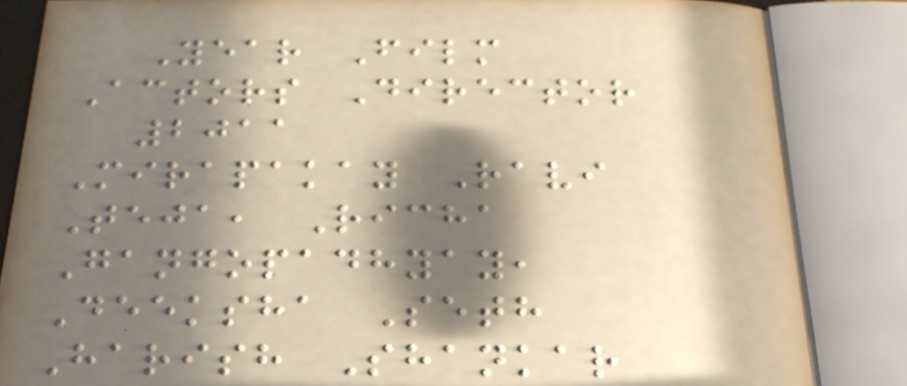Year Film
Actors Director
2011
Mirapakay Ravi
Teja, Richa
Gangopadhyay,
Deeksha Seth
Harish Shankar
